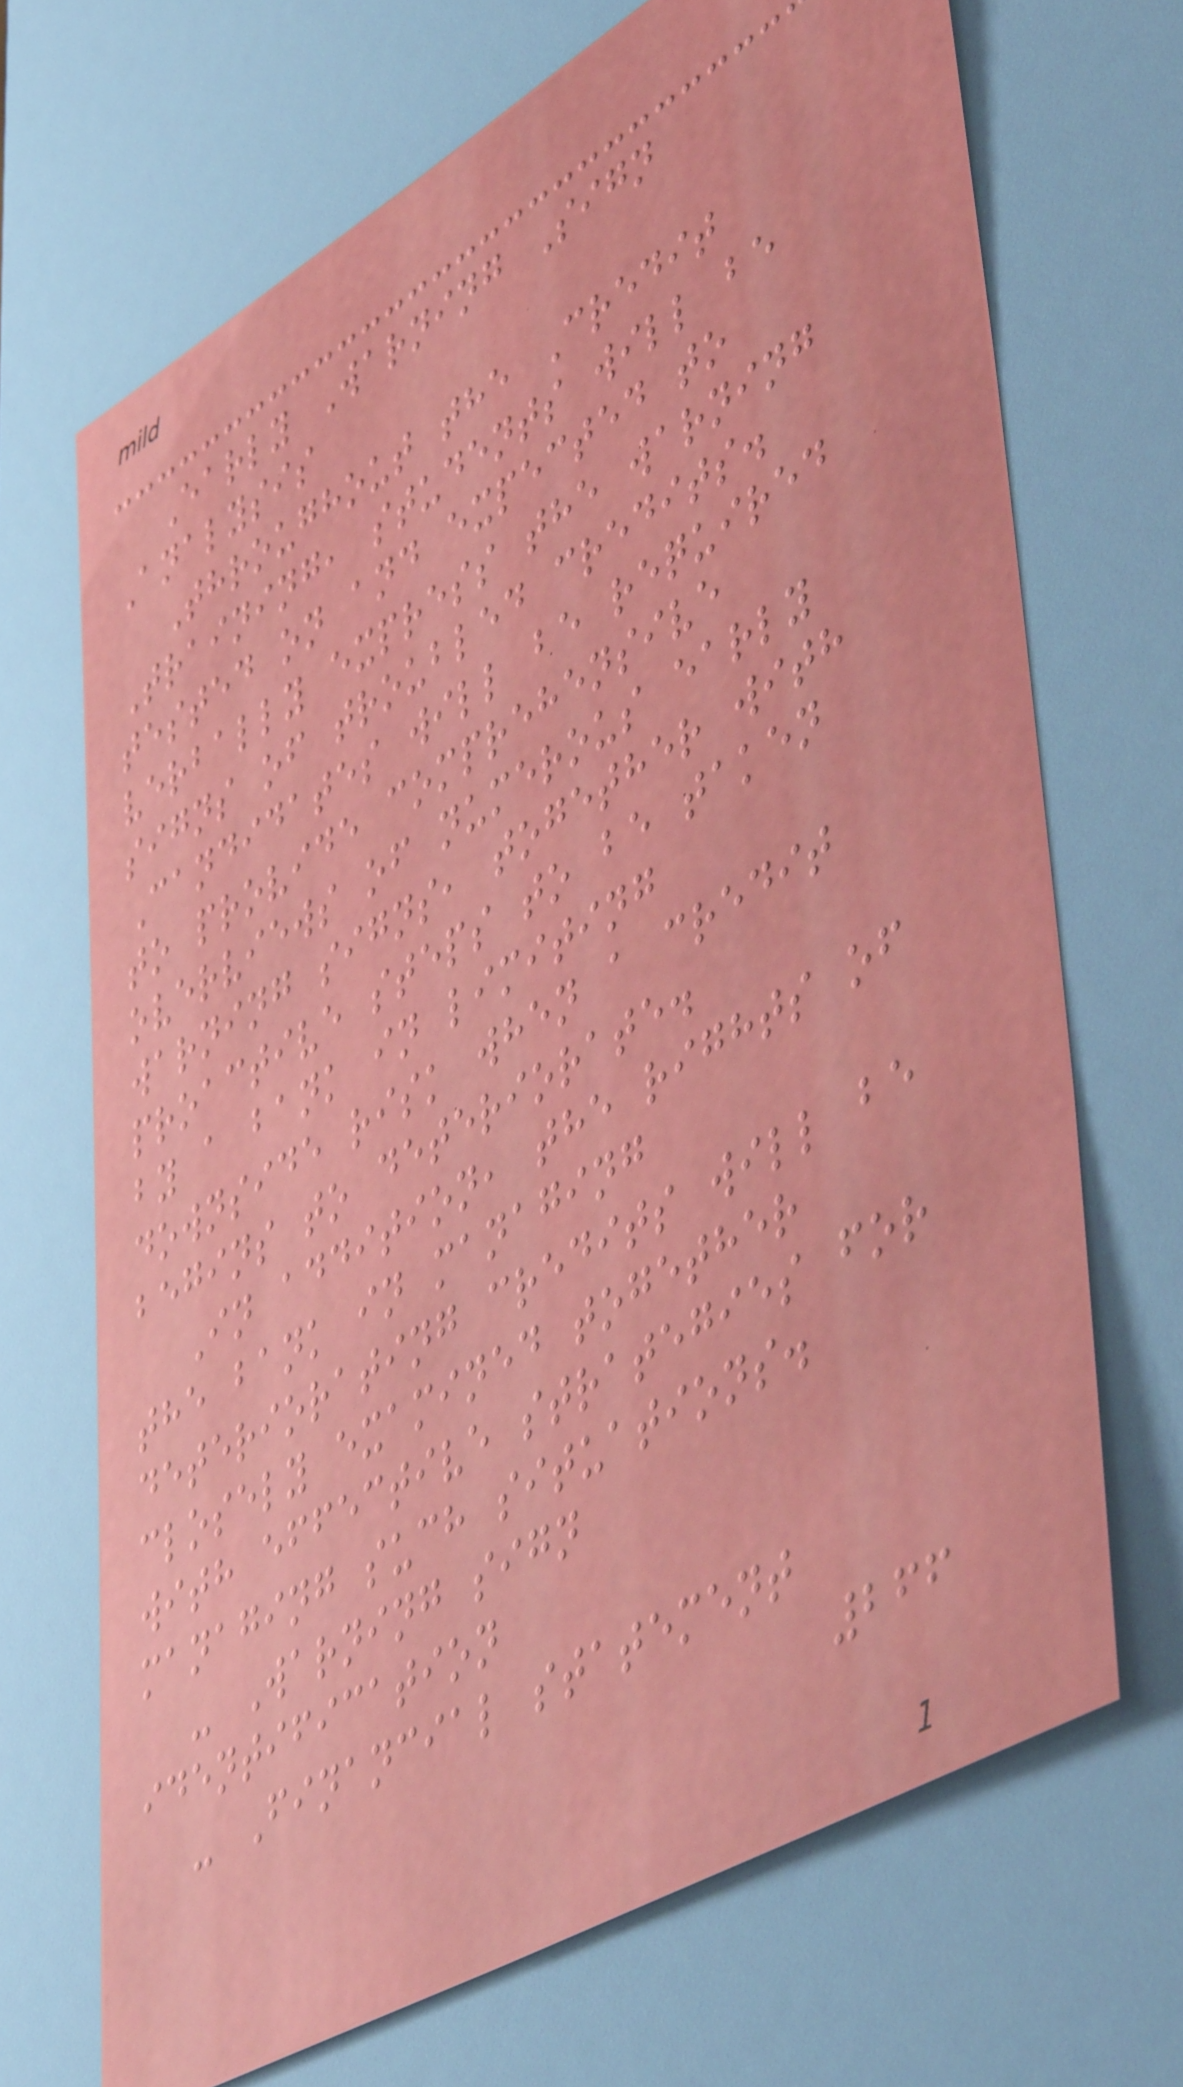Early Warning Sign
Analysis
Throughout the Credit
Training, students will be
tested on and expected to
verbally express the warning
signs of troubled credits.
Candidates will be required
to provide comprehensive
overviews of numerous early
warning signs, together with
proactive steps to be taken
by a bank in limiting
downside risk when a credit
begins to deteriorate.
In addition, the rights of
the bank in managing
deteriorating credits will be
closely examined together
with effective strategies for
managing such situations.
- Warning sign
identification
- Financial statement
266
